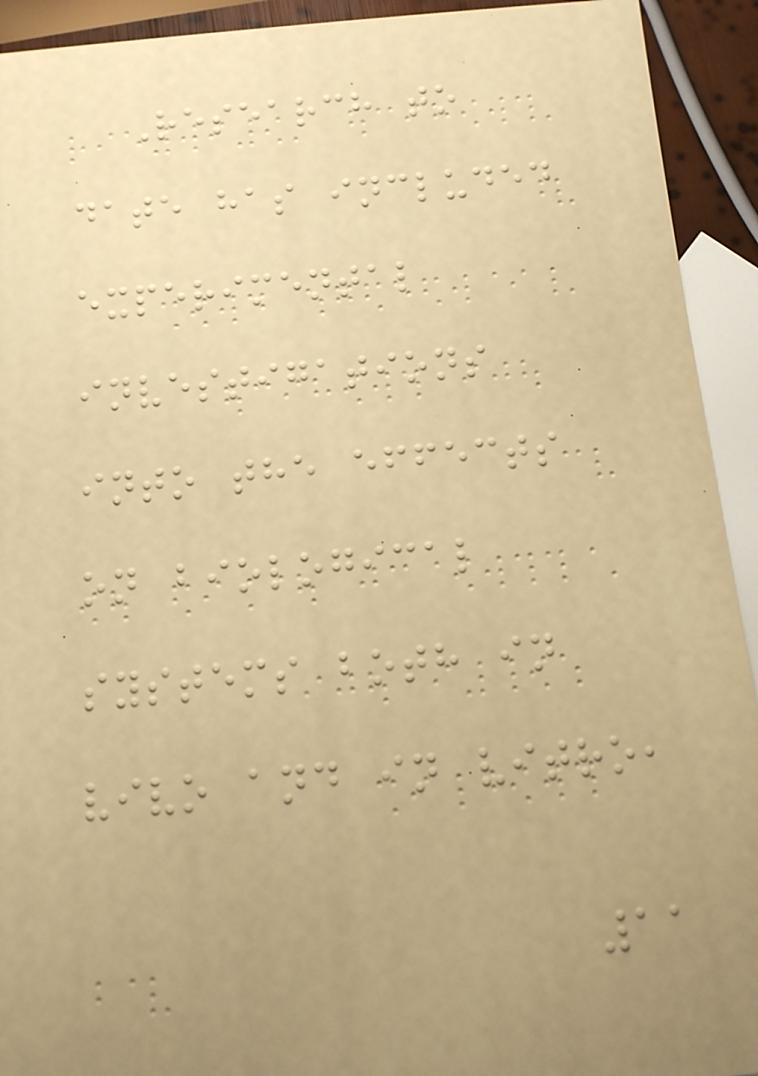Research to
date has included
experimental
investigations
into the effects
on biological
systems both in
vivo and in vitro,
11
